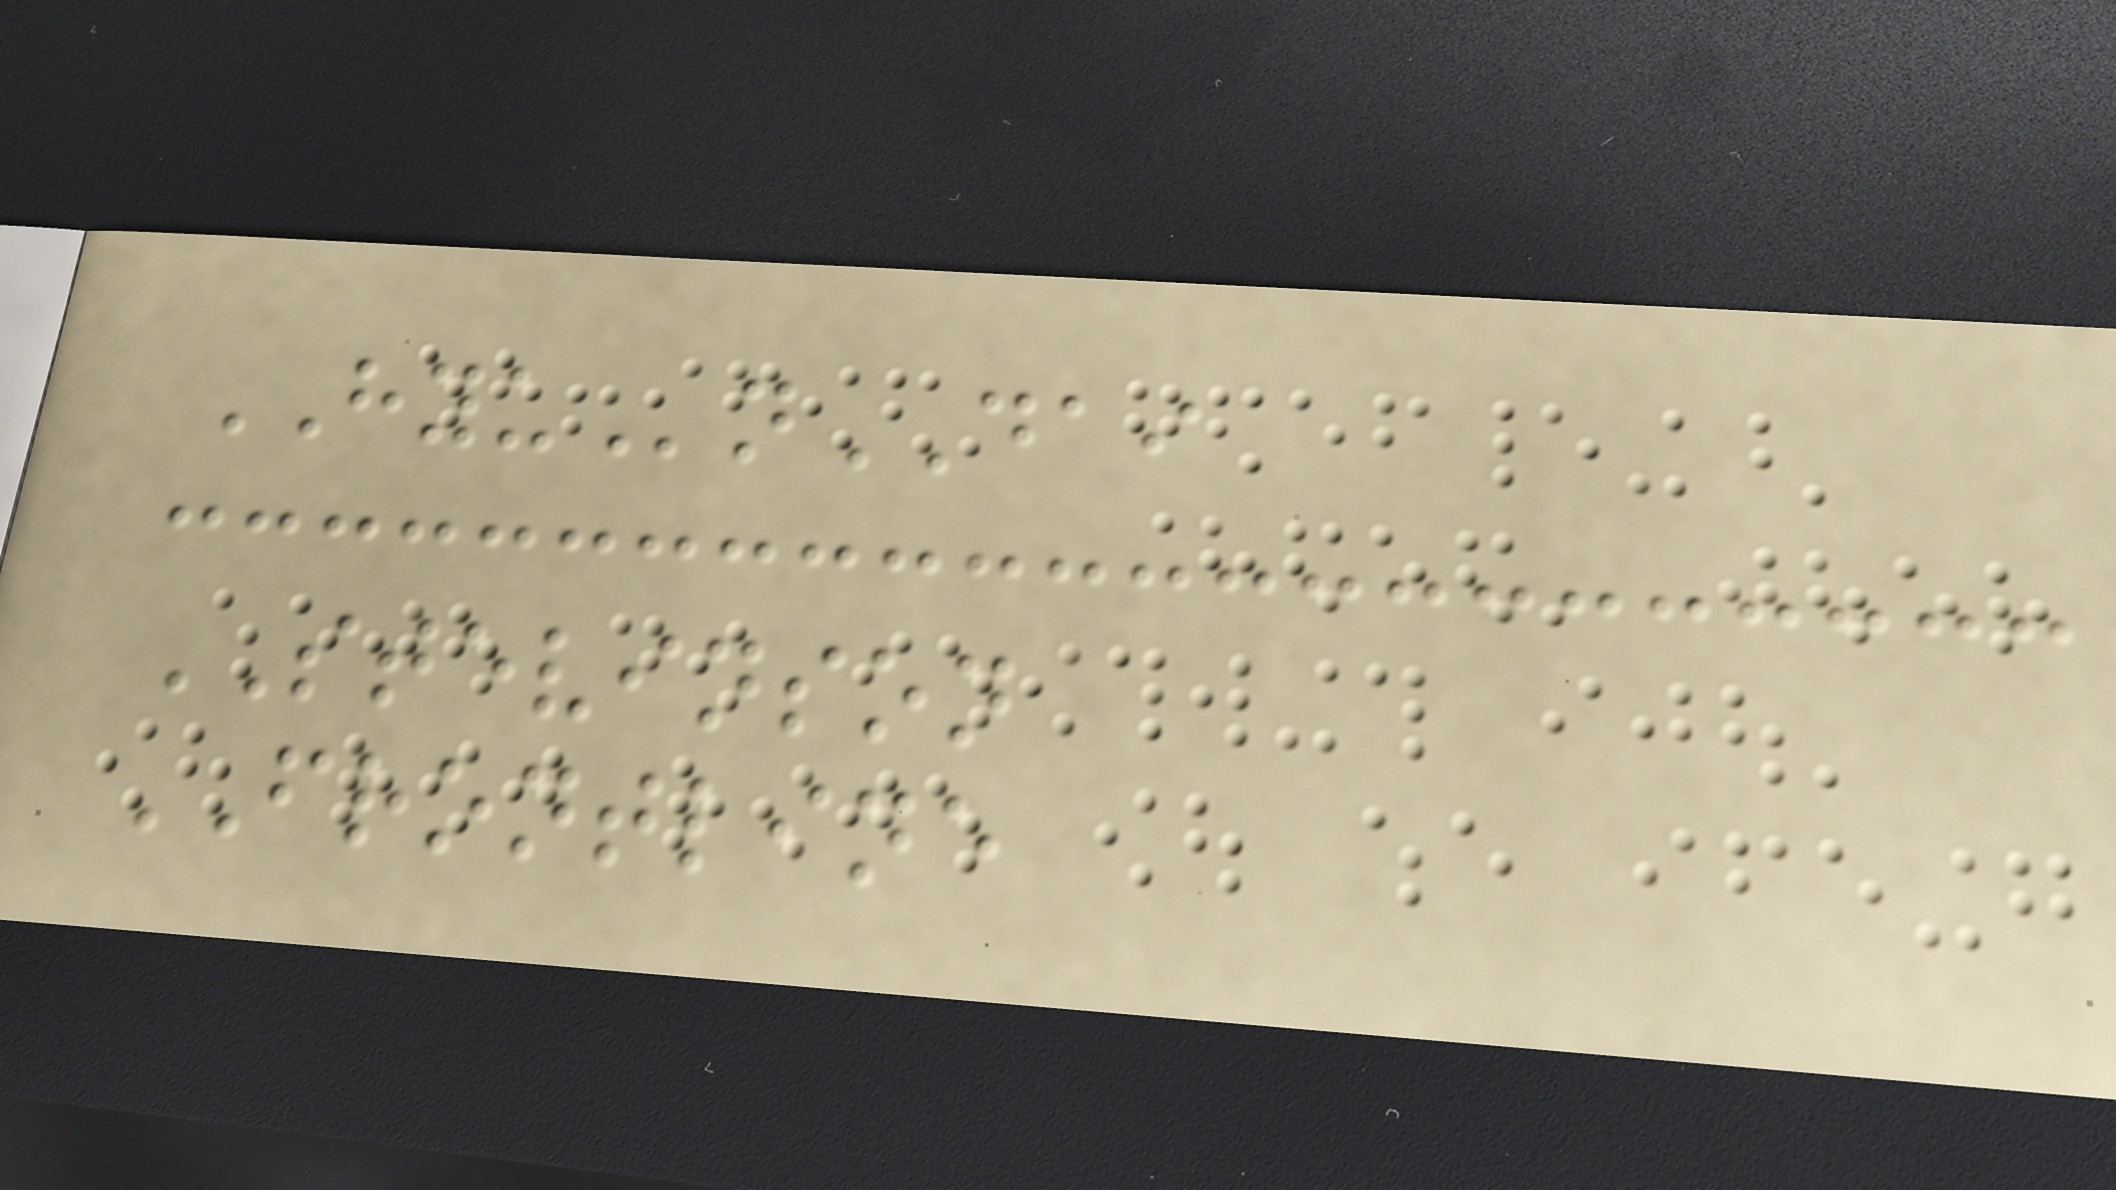HYUnDAI
STEVINSON
FRONTLINE
